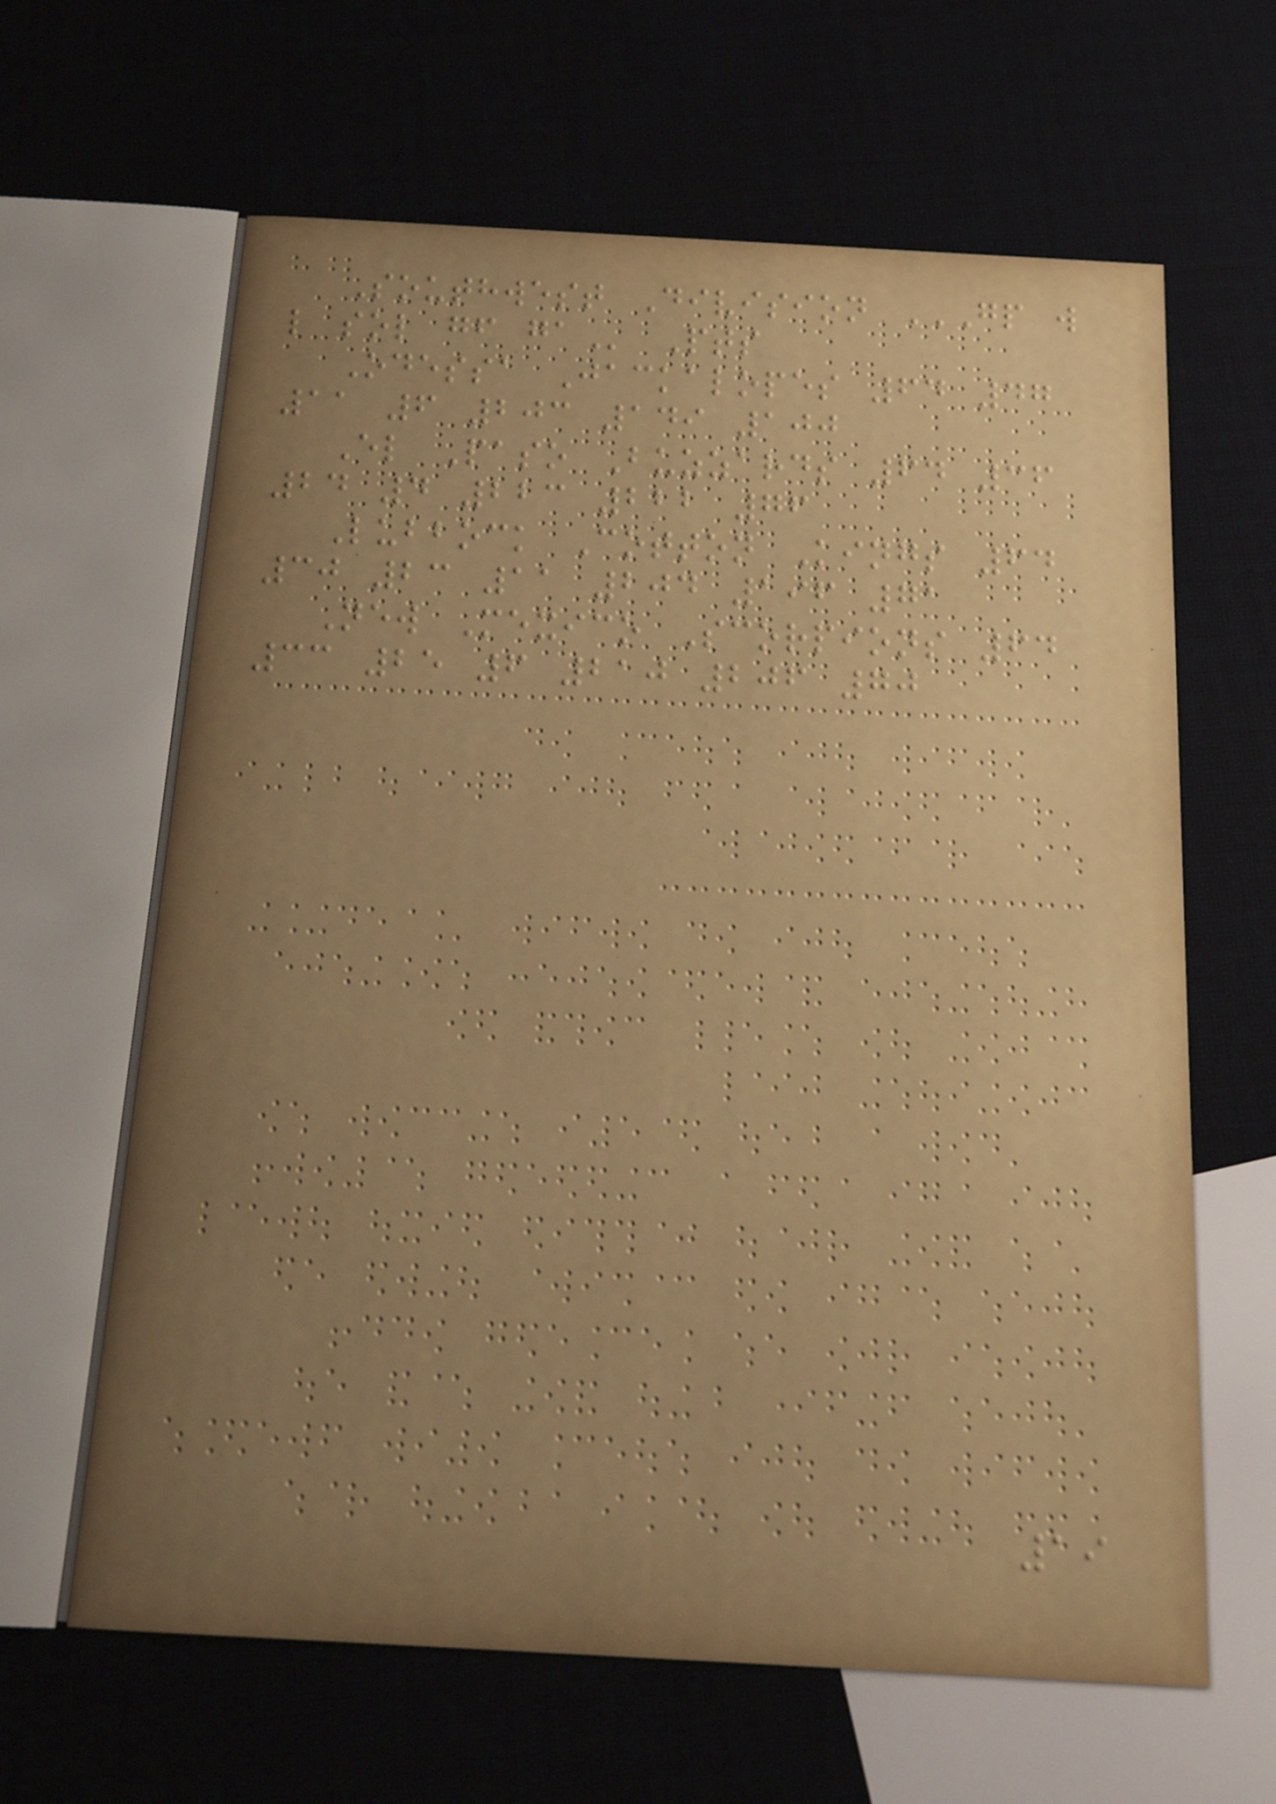Southwest Division GP W
L SOL GF GA Pts
Odessa Jackalopes 64 47
11 6 203 149 100
El Paso Buzzards 64 36
24 4 223 222 76
Lubbock Cotton Kings 64
30 23 11 204 196 71
New Mexico Scorpions 64
33 25 6 210 206 70
19
